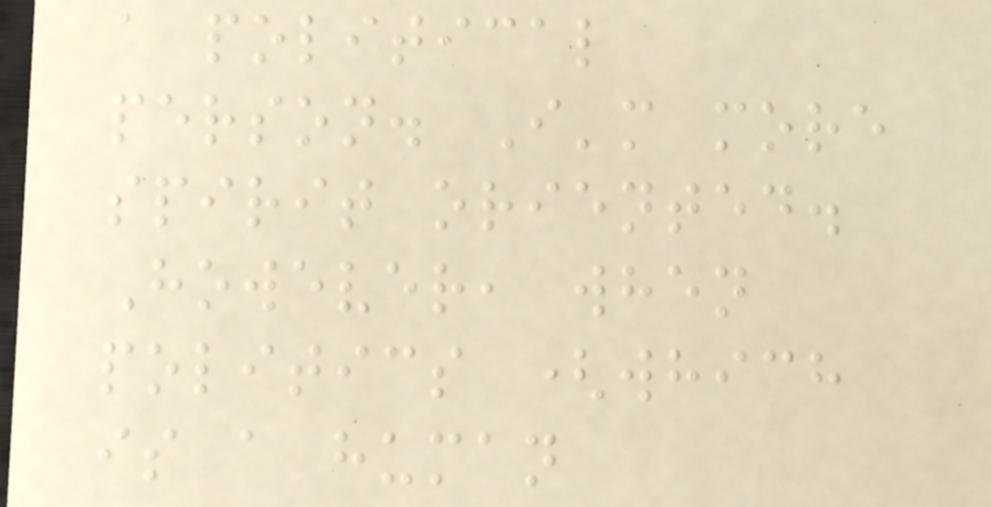a political
person. I'm more
spirit oriented.
However, when
politics (which
is a human
